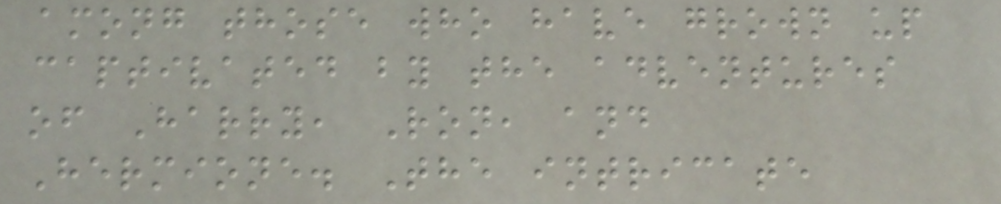among those who have grown up
captivated by the adventures
of Harry, Ron, and
Hermione. The intricate
